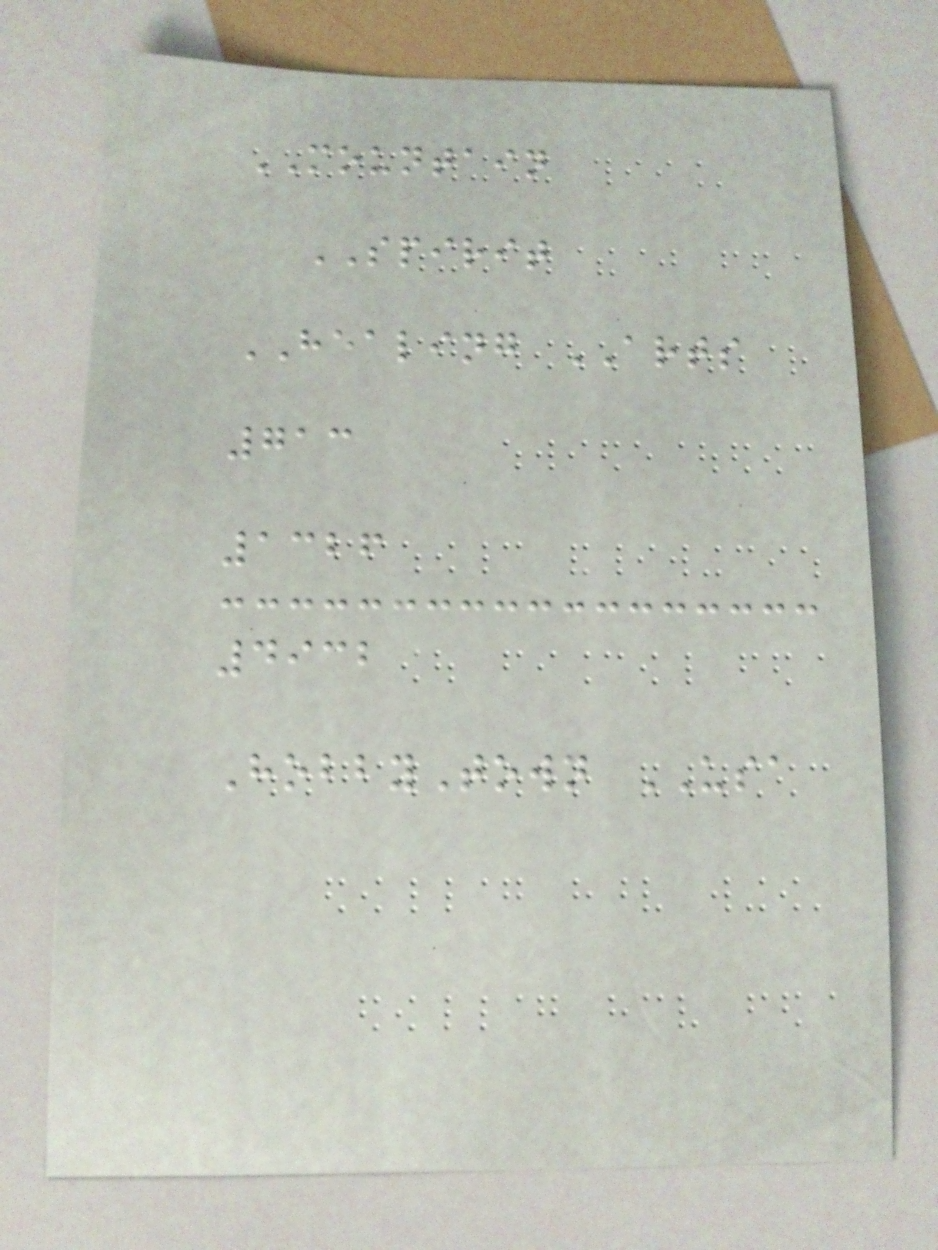MOUNTAIN
SPIRIT
HEALING ARTS
713
1326
4932
HobbyTown USA
